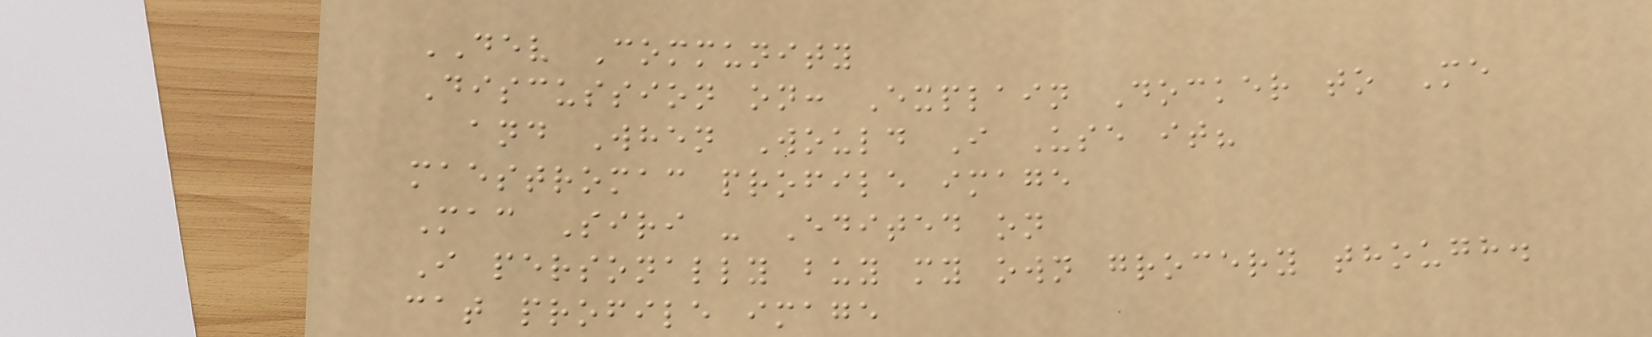DEV Community
Discussion on: Explain Docker to Me
and When Would I Use it?
maestromac profile image
Mac Siri - Edited on
I personally buy my own grocery though.
cat profile image
